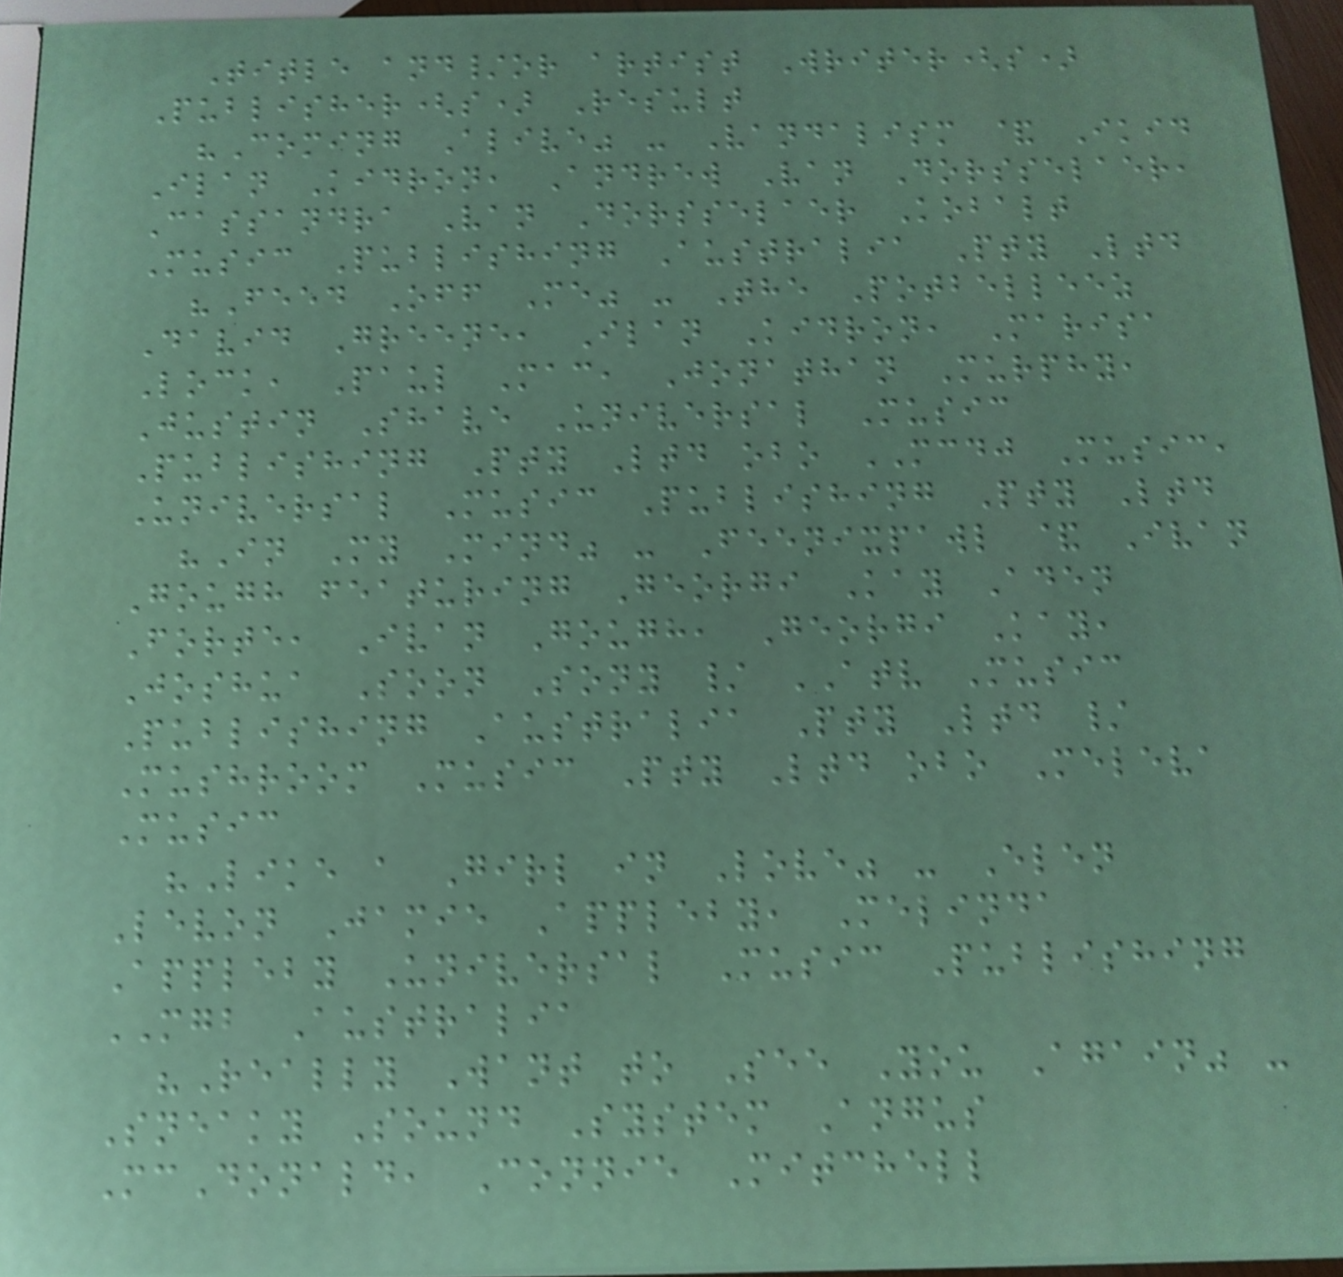Title and/or artist Writer(s)
Publisher(s) Result
"Coming Alive" - Vandalism & Ikid
Ilan Kidron, Andrew Van Dorsselaer,
Cassandra Van Dorsselaer Kobalt
Music Publishing Australia Pty Ltd
"Feed Off Me" - The Potbelleez
David Greene, Ilan Kidron, Marisa
Lock, Paul Mac, Jonathan Murphy,
Justin Shave Universal Music
Publishing Pty Ltd obo MCDJ Music,
Universal Music Publishing Pty Ltd
"In My Mind" - Feenixpawl & Ivan
Gough featuring Georgi Kay Aden
Forte, Ivan Gough, Georgi Kay,
Joshua Soon Sony / ATV Music
Publishing Australia Pty Ltd /
Mushroom Music Pty Ltd obo Meleva
Music
"Like a Girl in Love" - Elen
Levon Jamie Appleby, Melinda
Appleby Universal Music Publishing
MGB Australia
"Really Want to See You Again" -
Sneaky Sound System Angus
McDonald, Connie Mitchell
